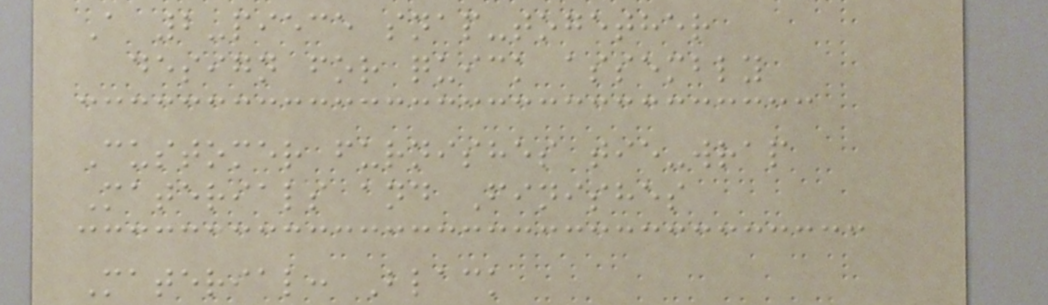A 2-piece snap-together
design for quick assembly
Customer furnishes tie-wrap
Materials and Finishes
Material: Black
